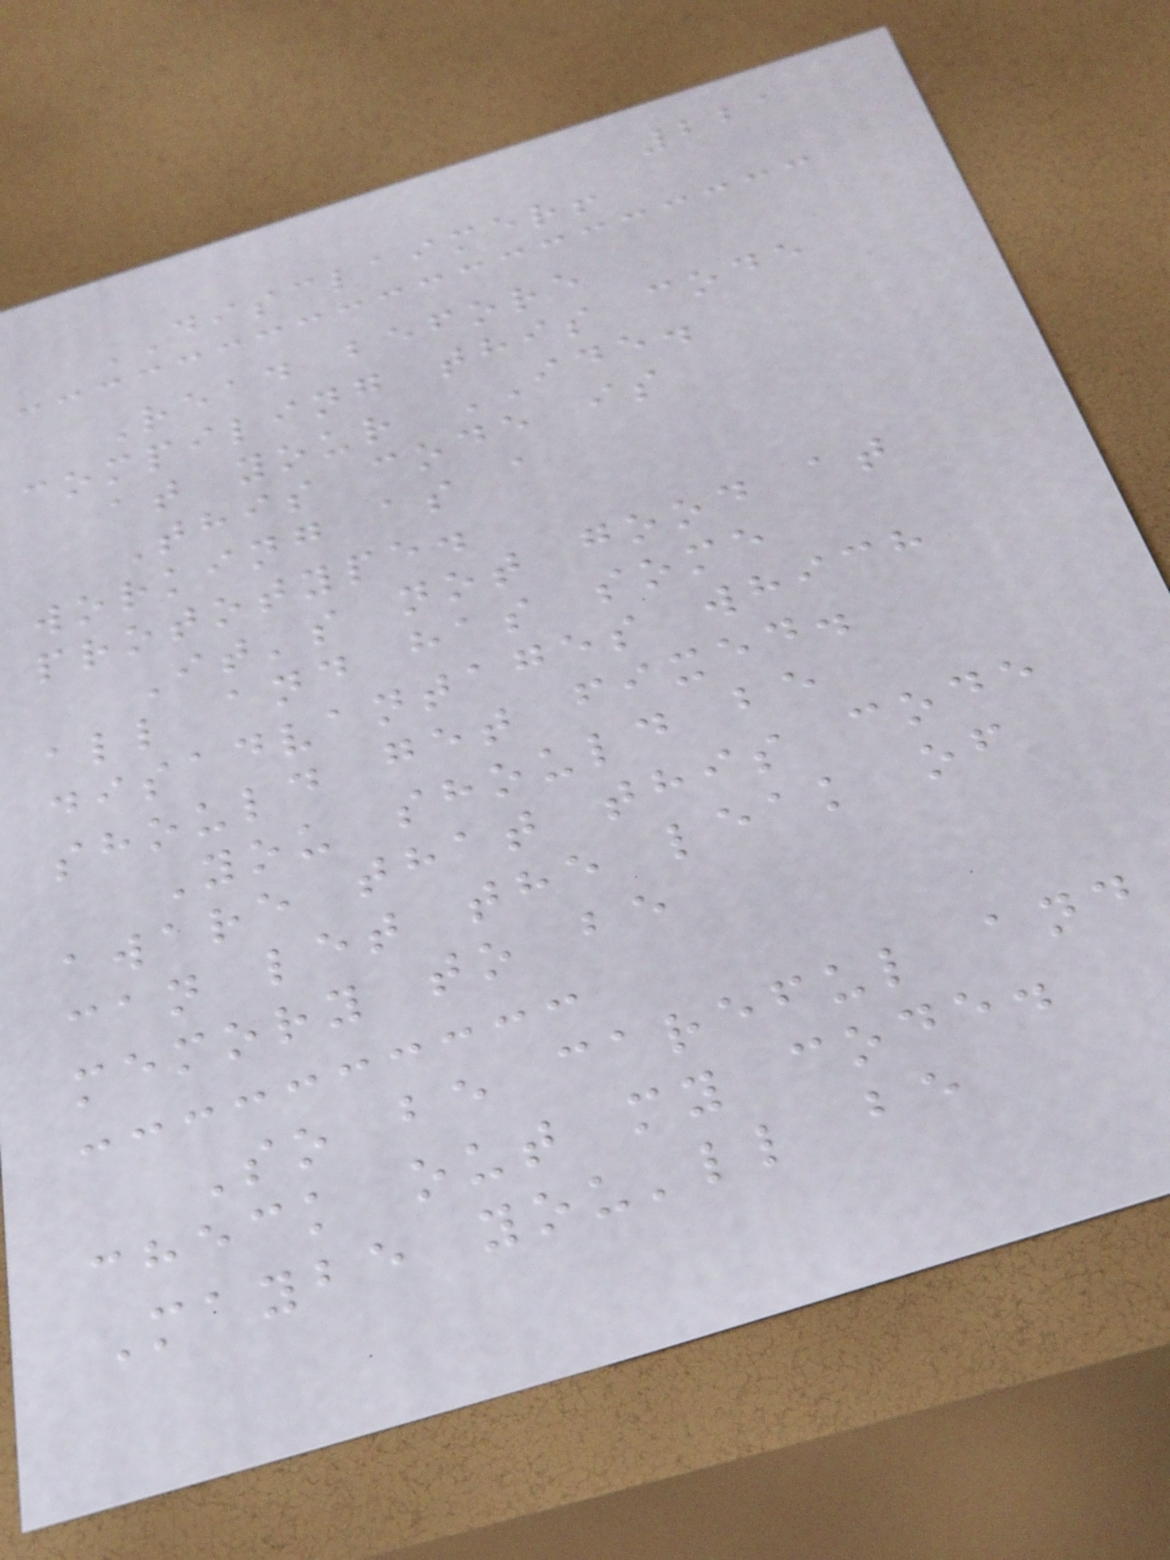221
DISCLAIMER!
Read before
compiling this code
at your IDE.
This code is
working as a
prototype.
It's not good at
all and has some
disadvantages which
should get fixed.
You should be
aware that this code
can let the leak of
memory to be
So be careful and
check out my code.
Maybe you'll be
